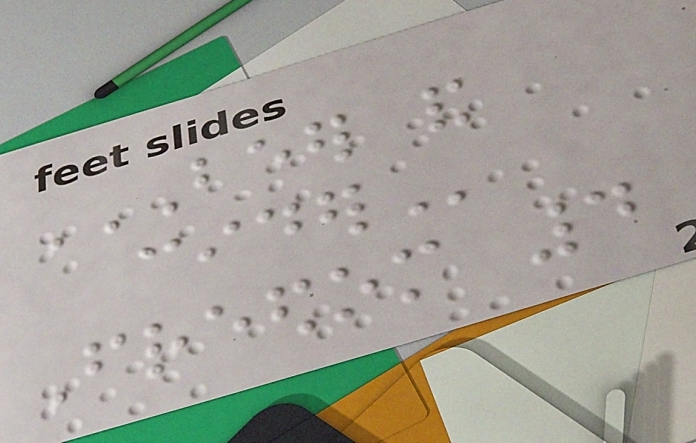BEER AND
CIDER
Freedom 4
